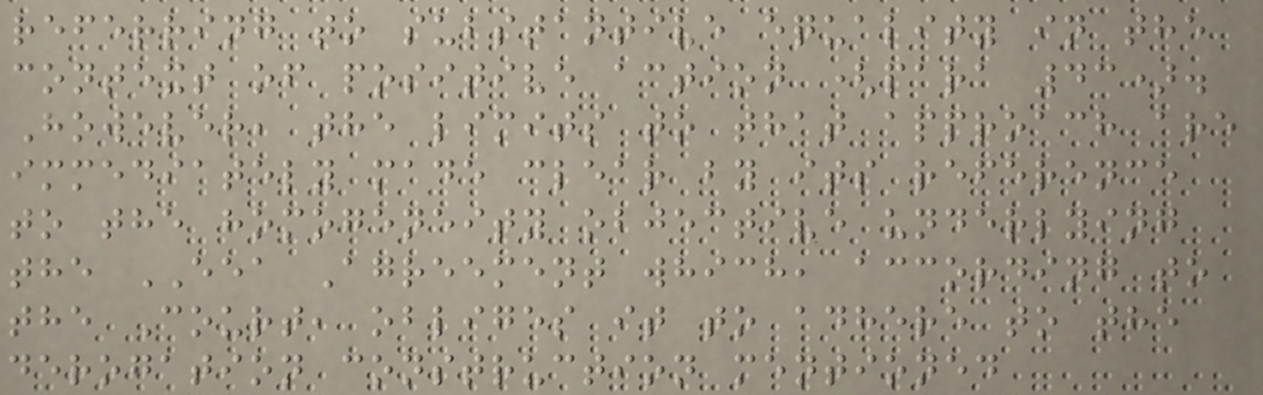referring to substantive equality in the
context of positive action (para 43).
However, the limits to that approach are
immediately made clear by its reference
to the homogeneity objective underlying
the EEA Agreement which, according to
the Court, obliges it to adhere to the
derogation construction mentioned
